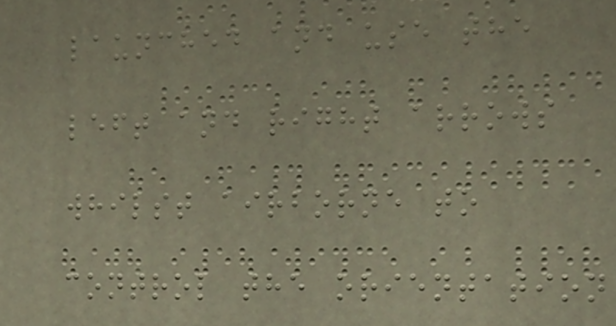launched and use the
left and right arrows
whilst airborne to
control the orientation
